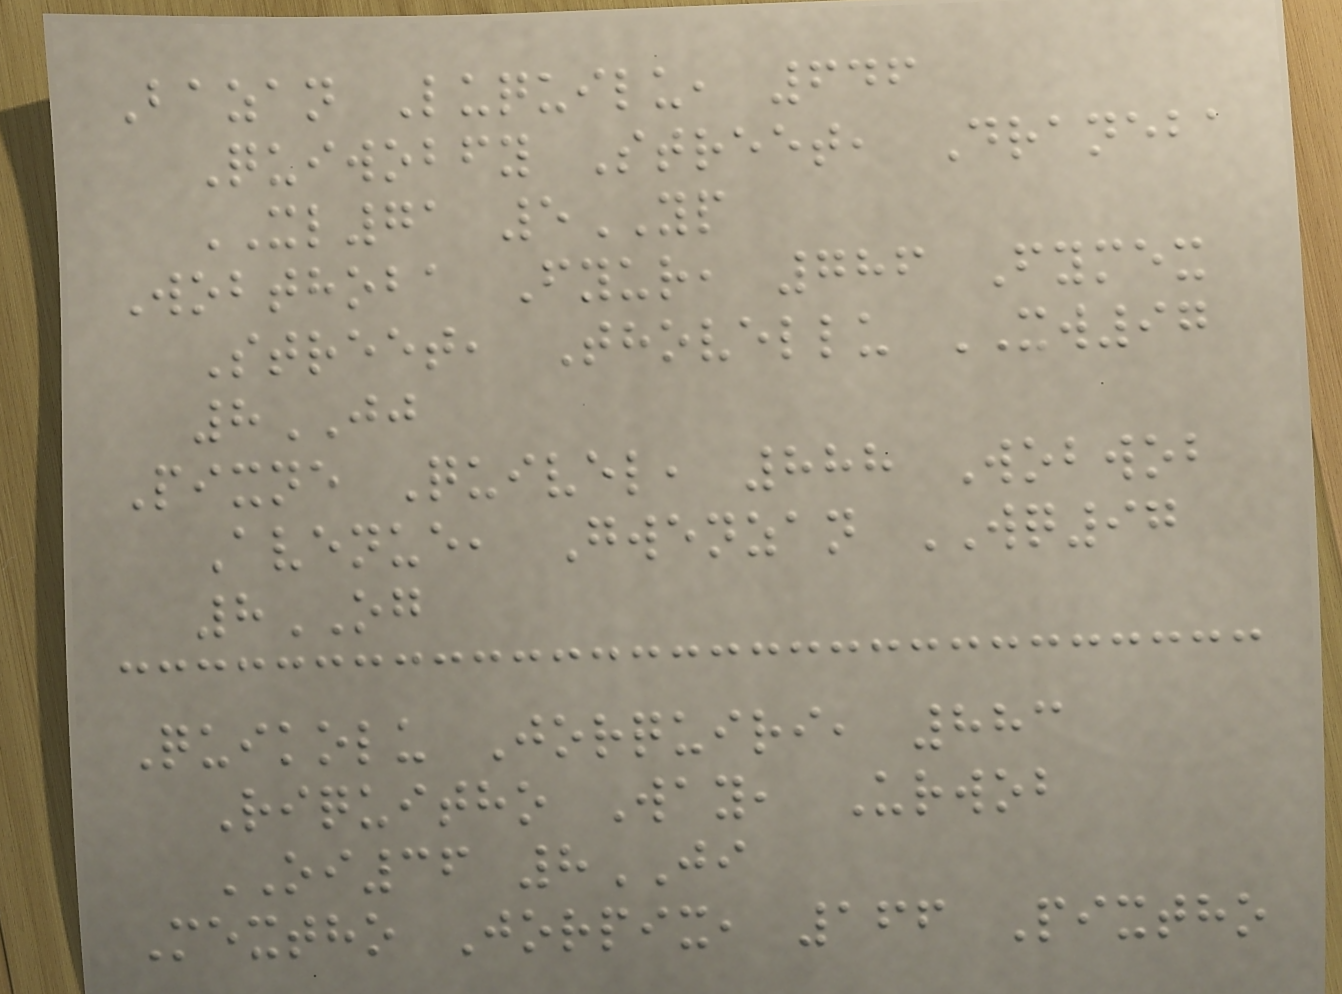Bazan Luquilu, 646
Quiwobfy Street, Draneba
XL71 5YP
Wobthoba Fyur, 786 Fymex
Street, Thovellu XW97
8JJ
Pixne Quivel, 888 Wobwob
Avenue, Gwenzan WQ97
8OG
Quikolu Jorquiri, 883
Riquitho Way, Urwob
OI36 8JI
Mextho Jorpix, 166 Pixtho
